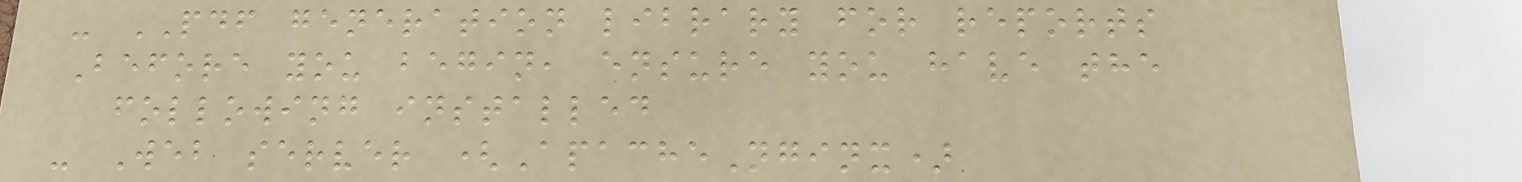- PDF generation library for reports
Before you begin, ensure you have the
following installed
- Web server (ApacheNginx)
